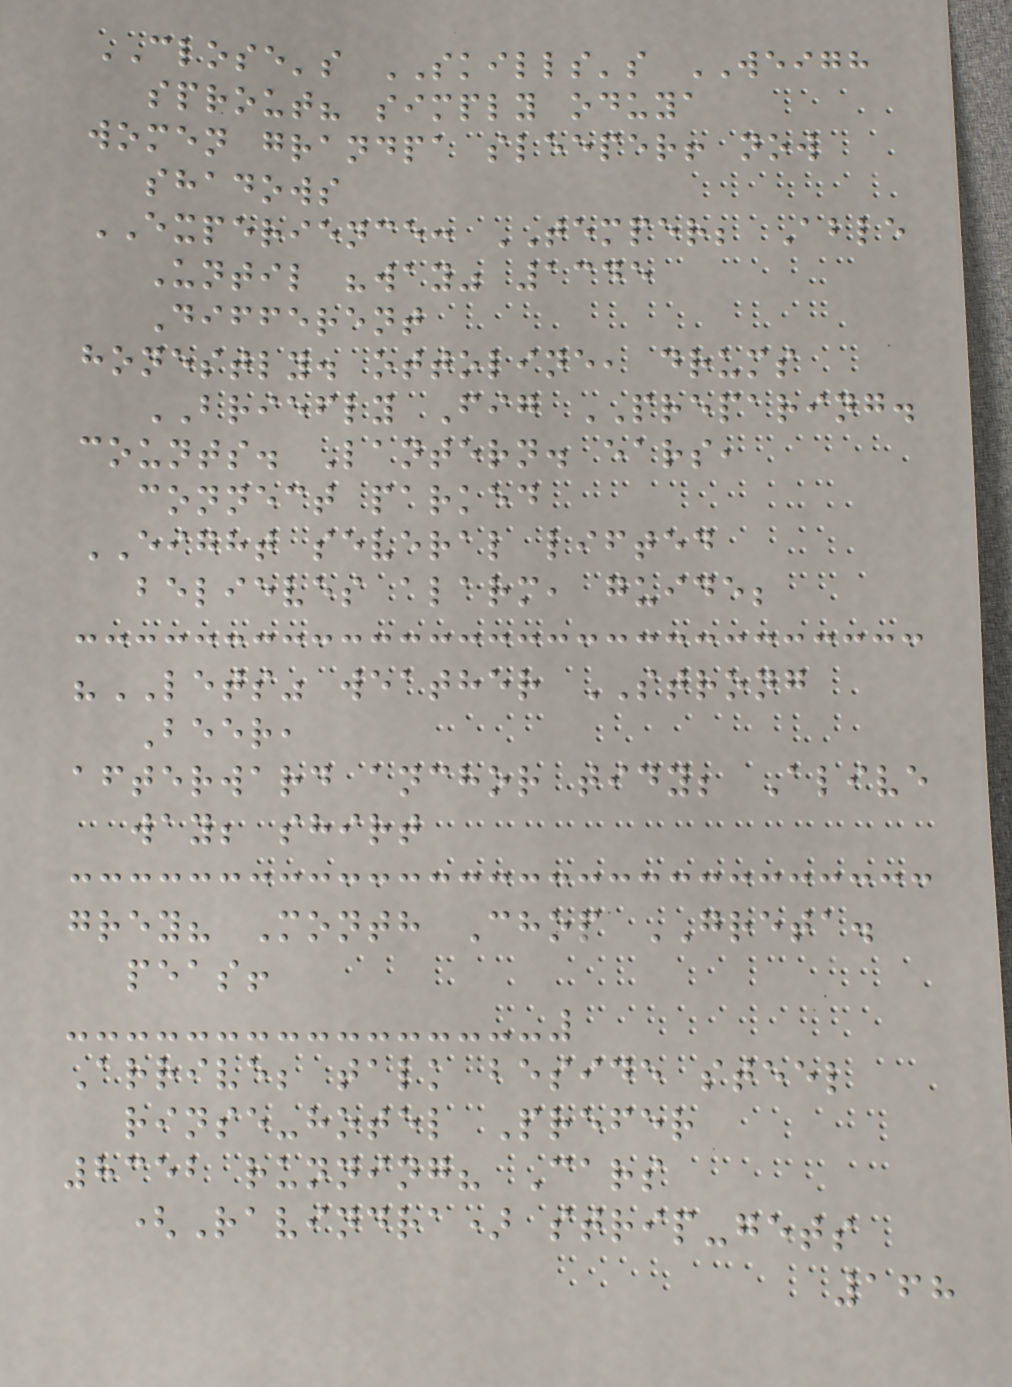CLOSE's SKILLS's WEIGH
sprout? simply oduya
women grandpa sleeper! now
shadows
EXPERIENCE: TEMPER; Able
Until "way" 1345
Different
honestly. ottoline, drums
BRIEFLY Fig PREPARING.
counts. Lantern. ears,
connect parked
EIGHT several lifted
believes alarm, guide;
"LETS" weather STRONG
Beer,
afterward anchor tidy; Alive
way; shirt
grey? Month Chop GRETA.
peas!
Arrive; talk beside steel
rinse-hotel Prefer
8352 running? Cars
(Ravindra) strip-gets
168
